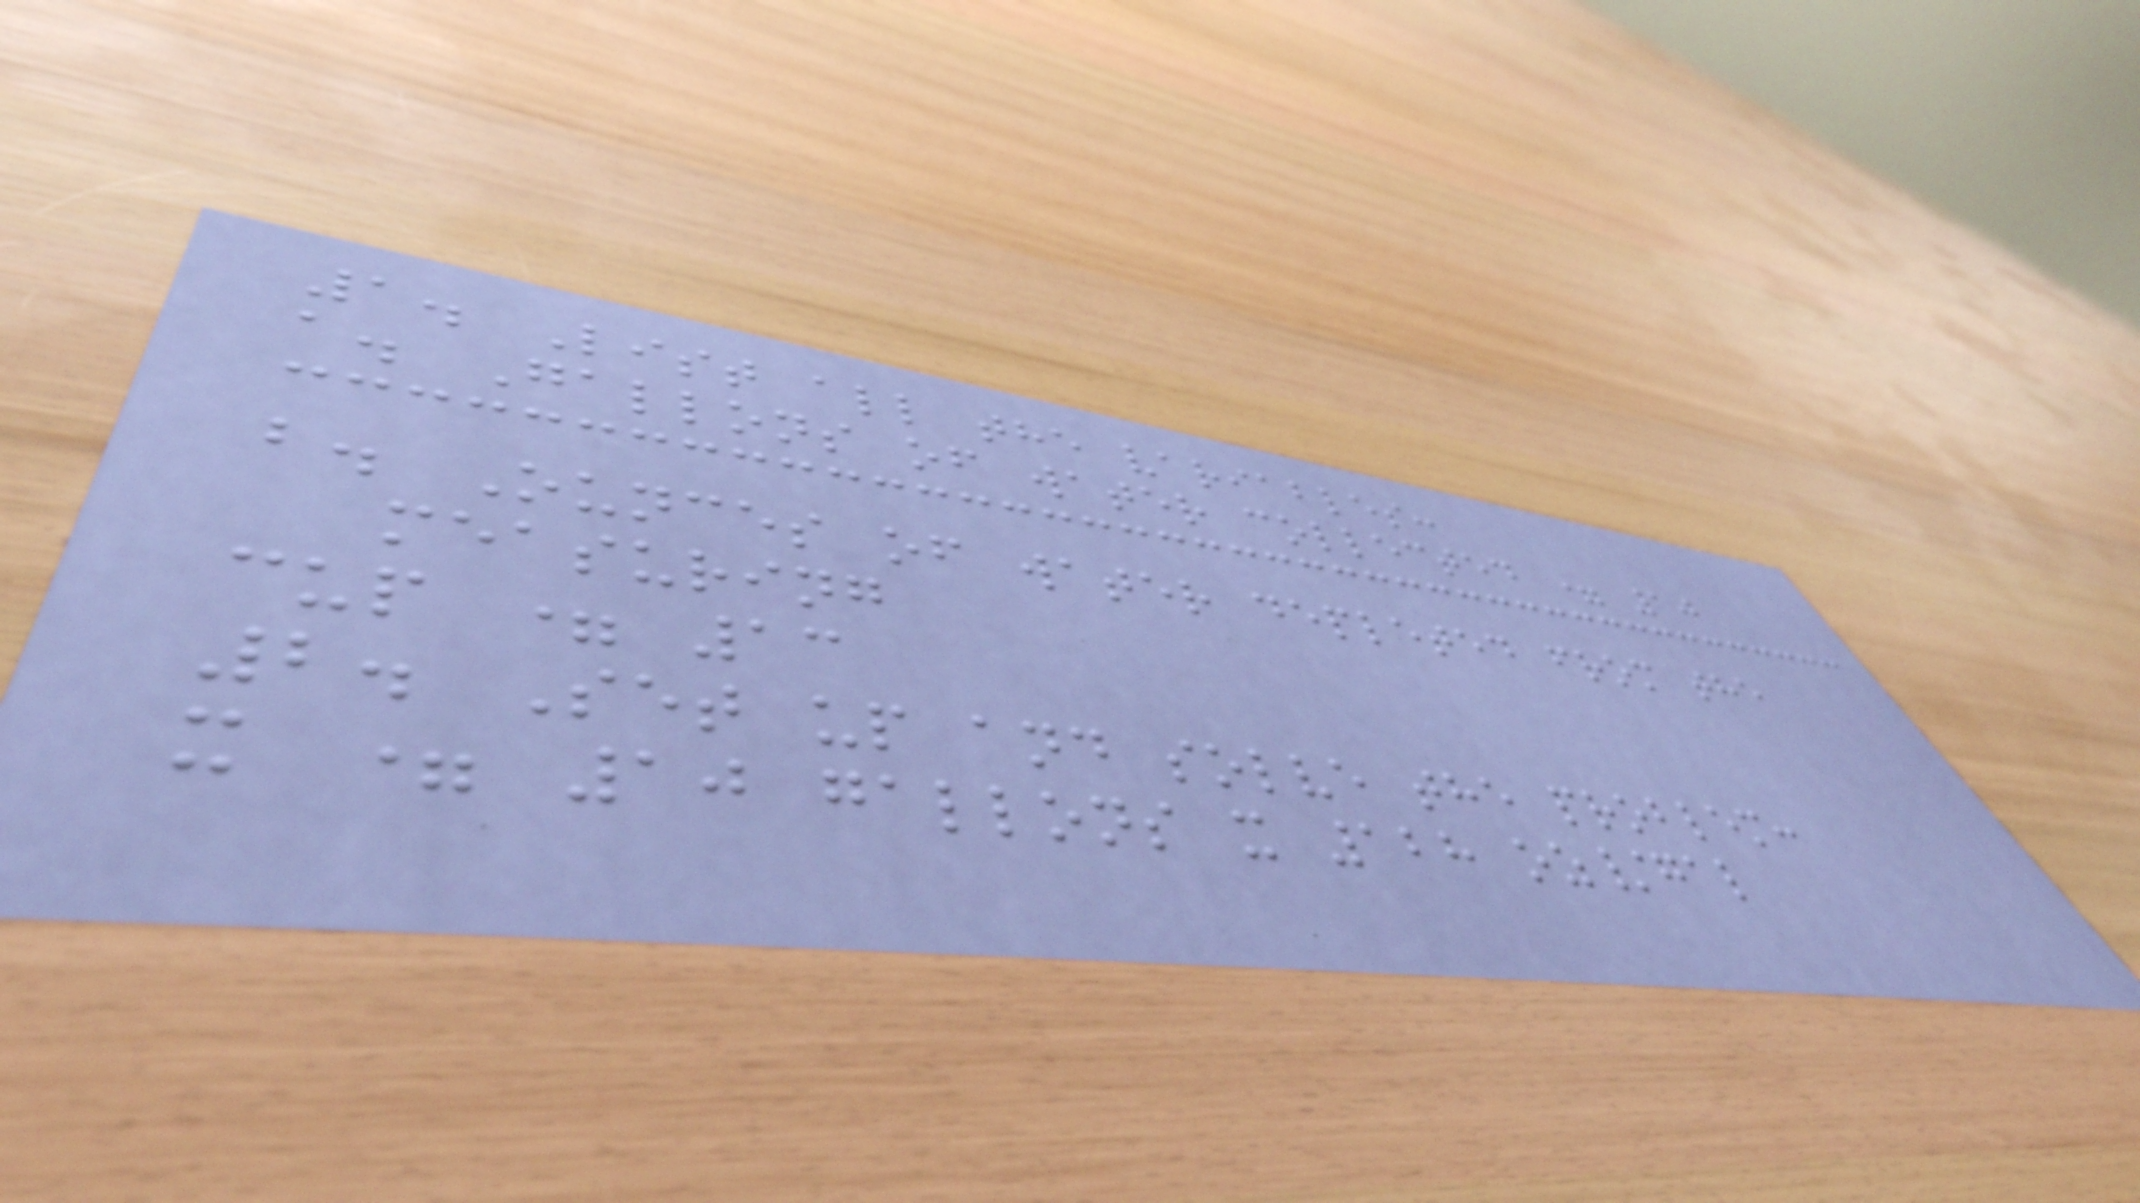1. List all the variables:
a. Gallons of water collected = 10
b. Ounces of water depleted from the
measuring
cup = 13
2. Set up and solve the problem:
x = 10 gallons x 128 oz/gal
